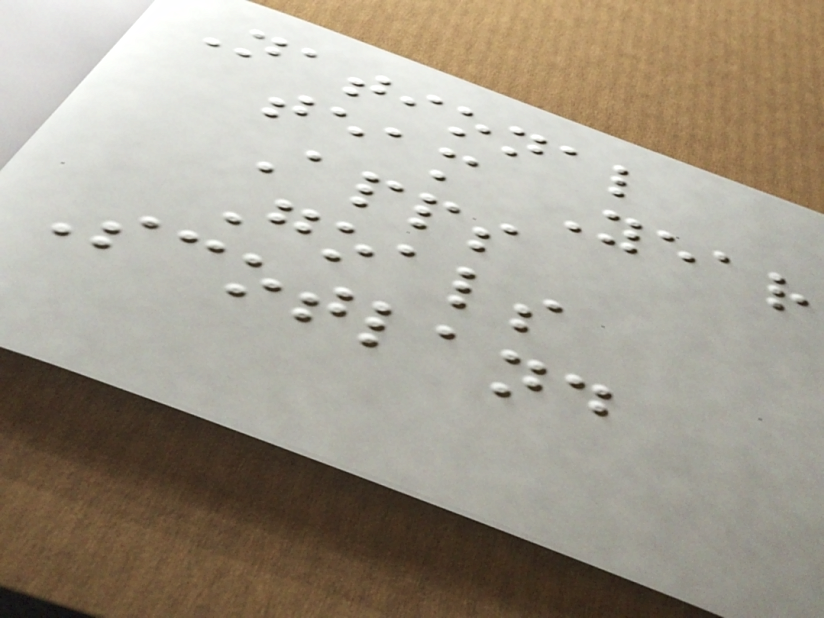National
team Year
Apps
Goals
Scotland
